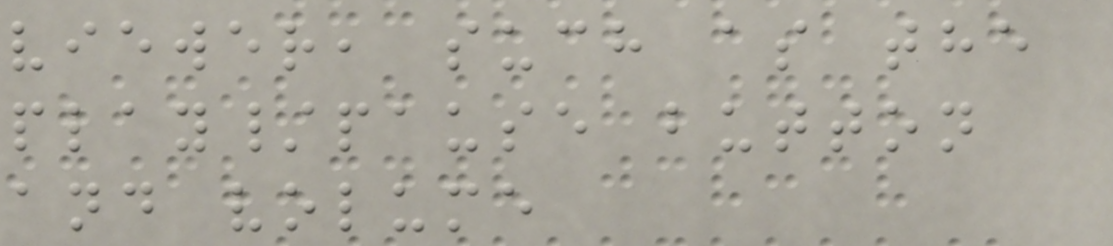viewer, such as the
play/pause button
and volume
